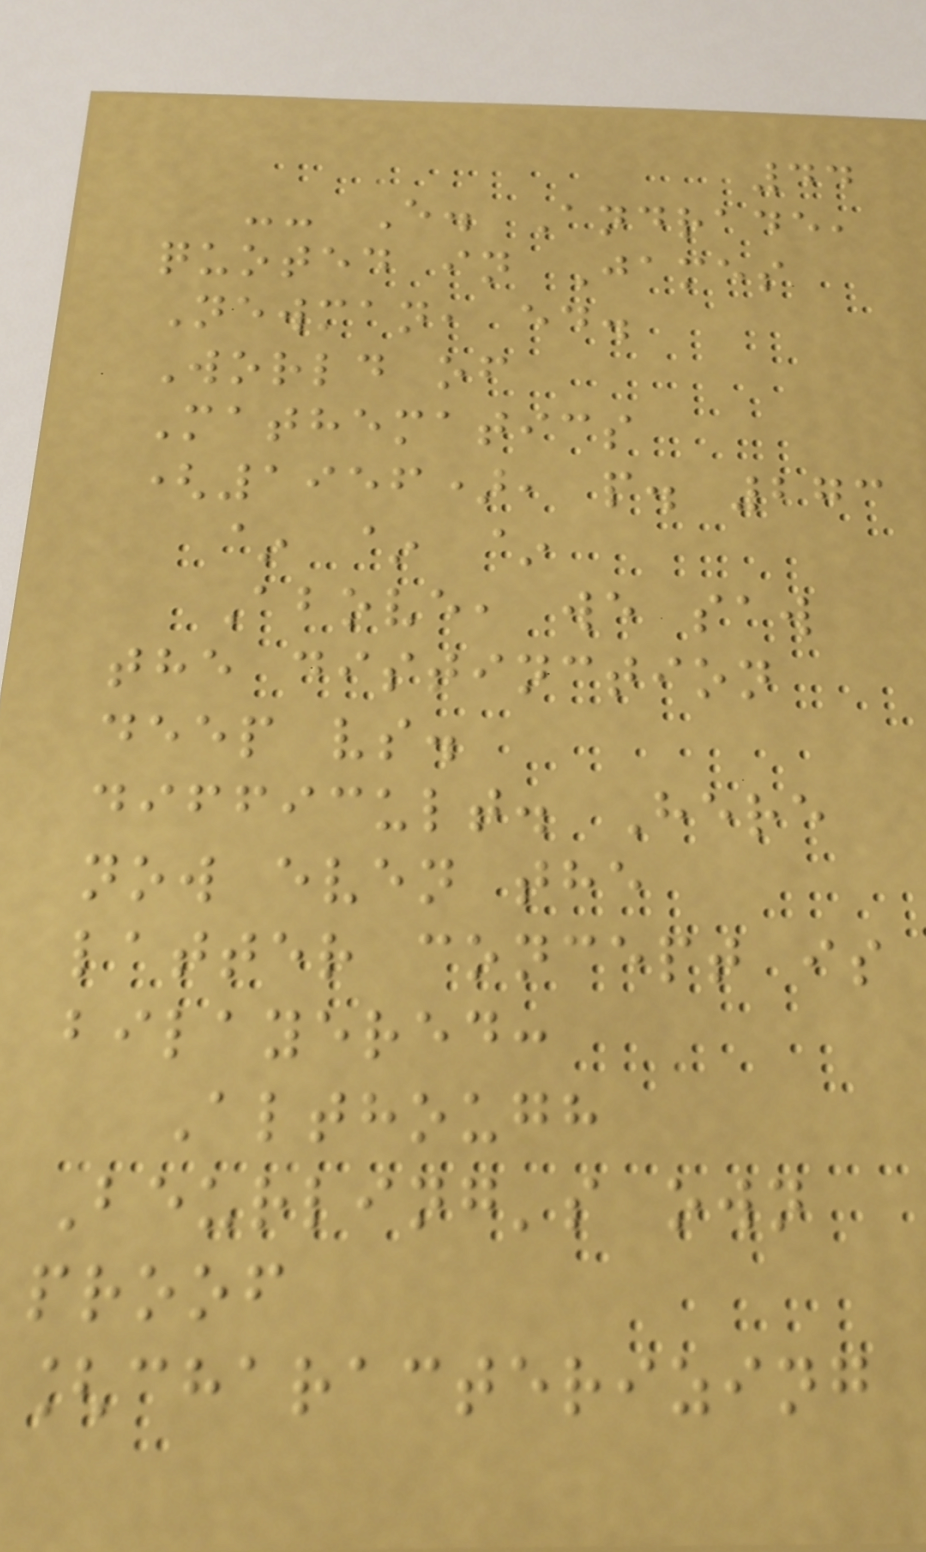44
-- E. Andrade,
quoted in James
Newman, ed.
World of
Mathematics
(1956), p. 273
~ ~ ~
Above, we saw
the distinction
deep vs.
difficult. Here
now even the
latter concept is
bilayered:
Although
Beurling's own
proof
[characterizing
